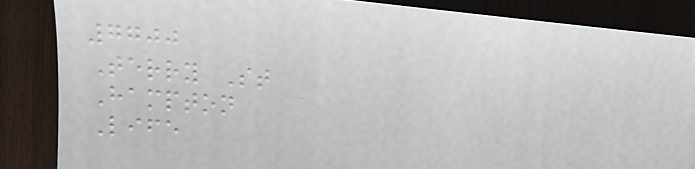7700
Terry St
Hampton
Life
